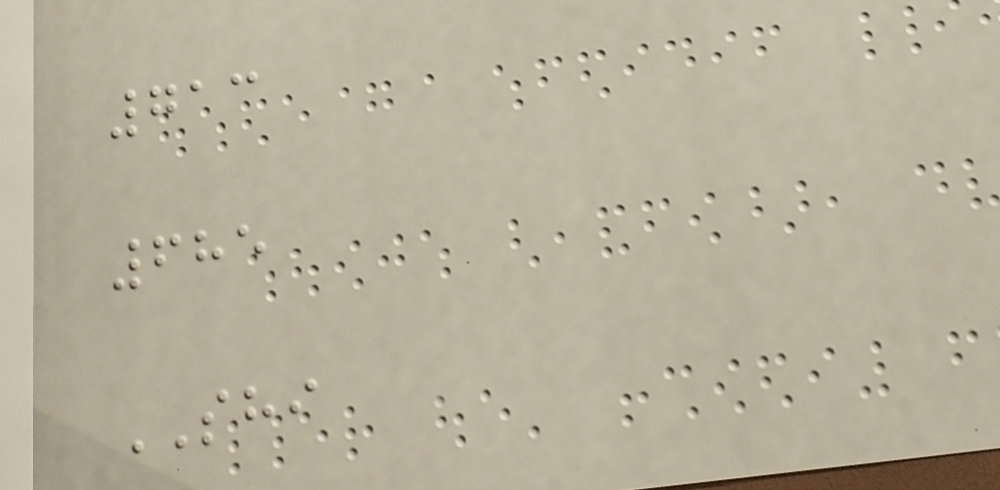713
685
SHI
